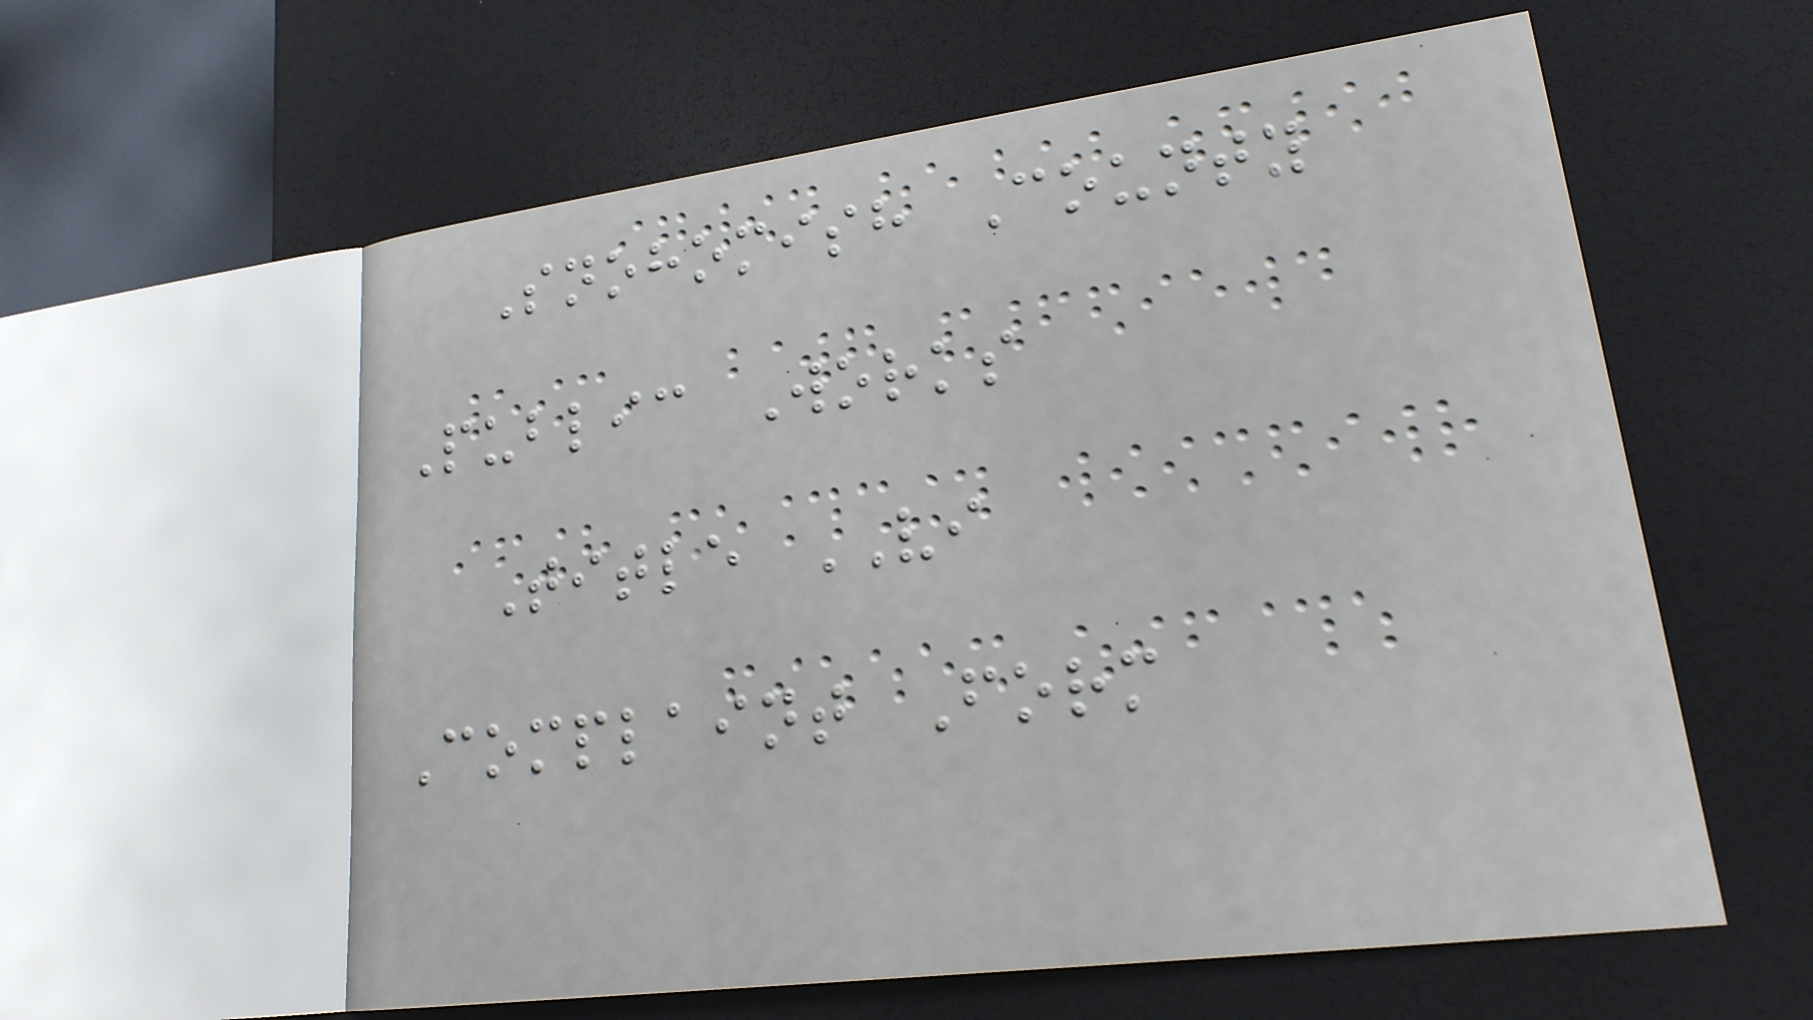Snohomish County
Public Works
Title VI
Complaint Form
